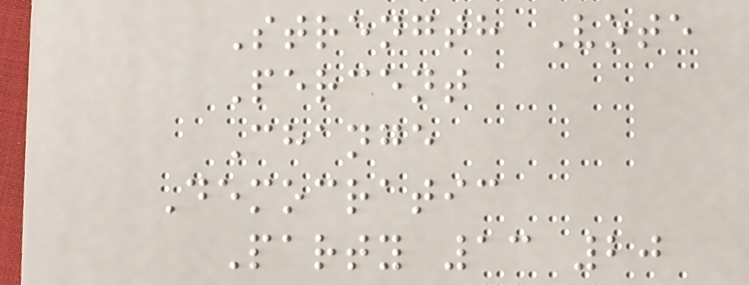Strength Vote
Percent
Change
Democratic
Party 13 20
